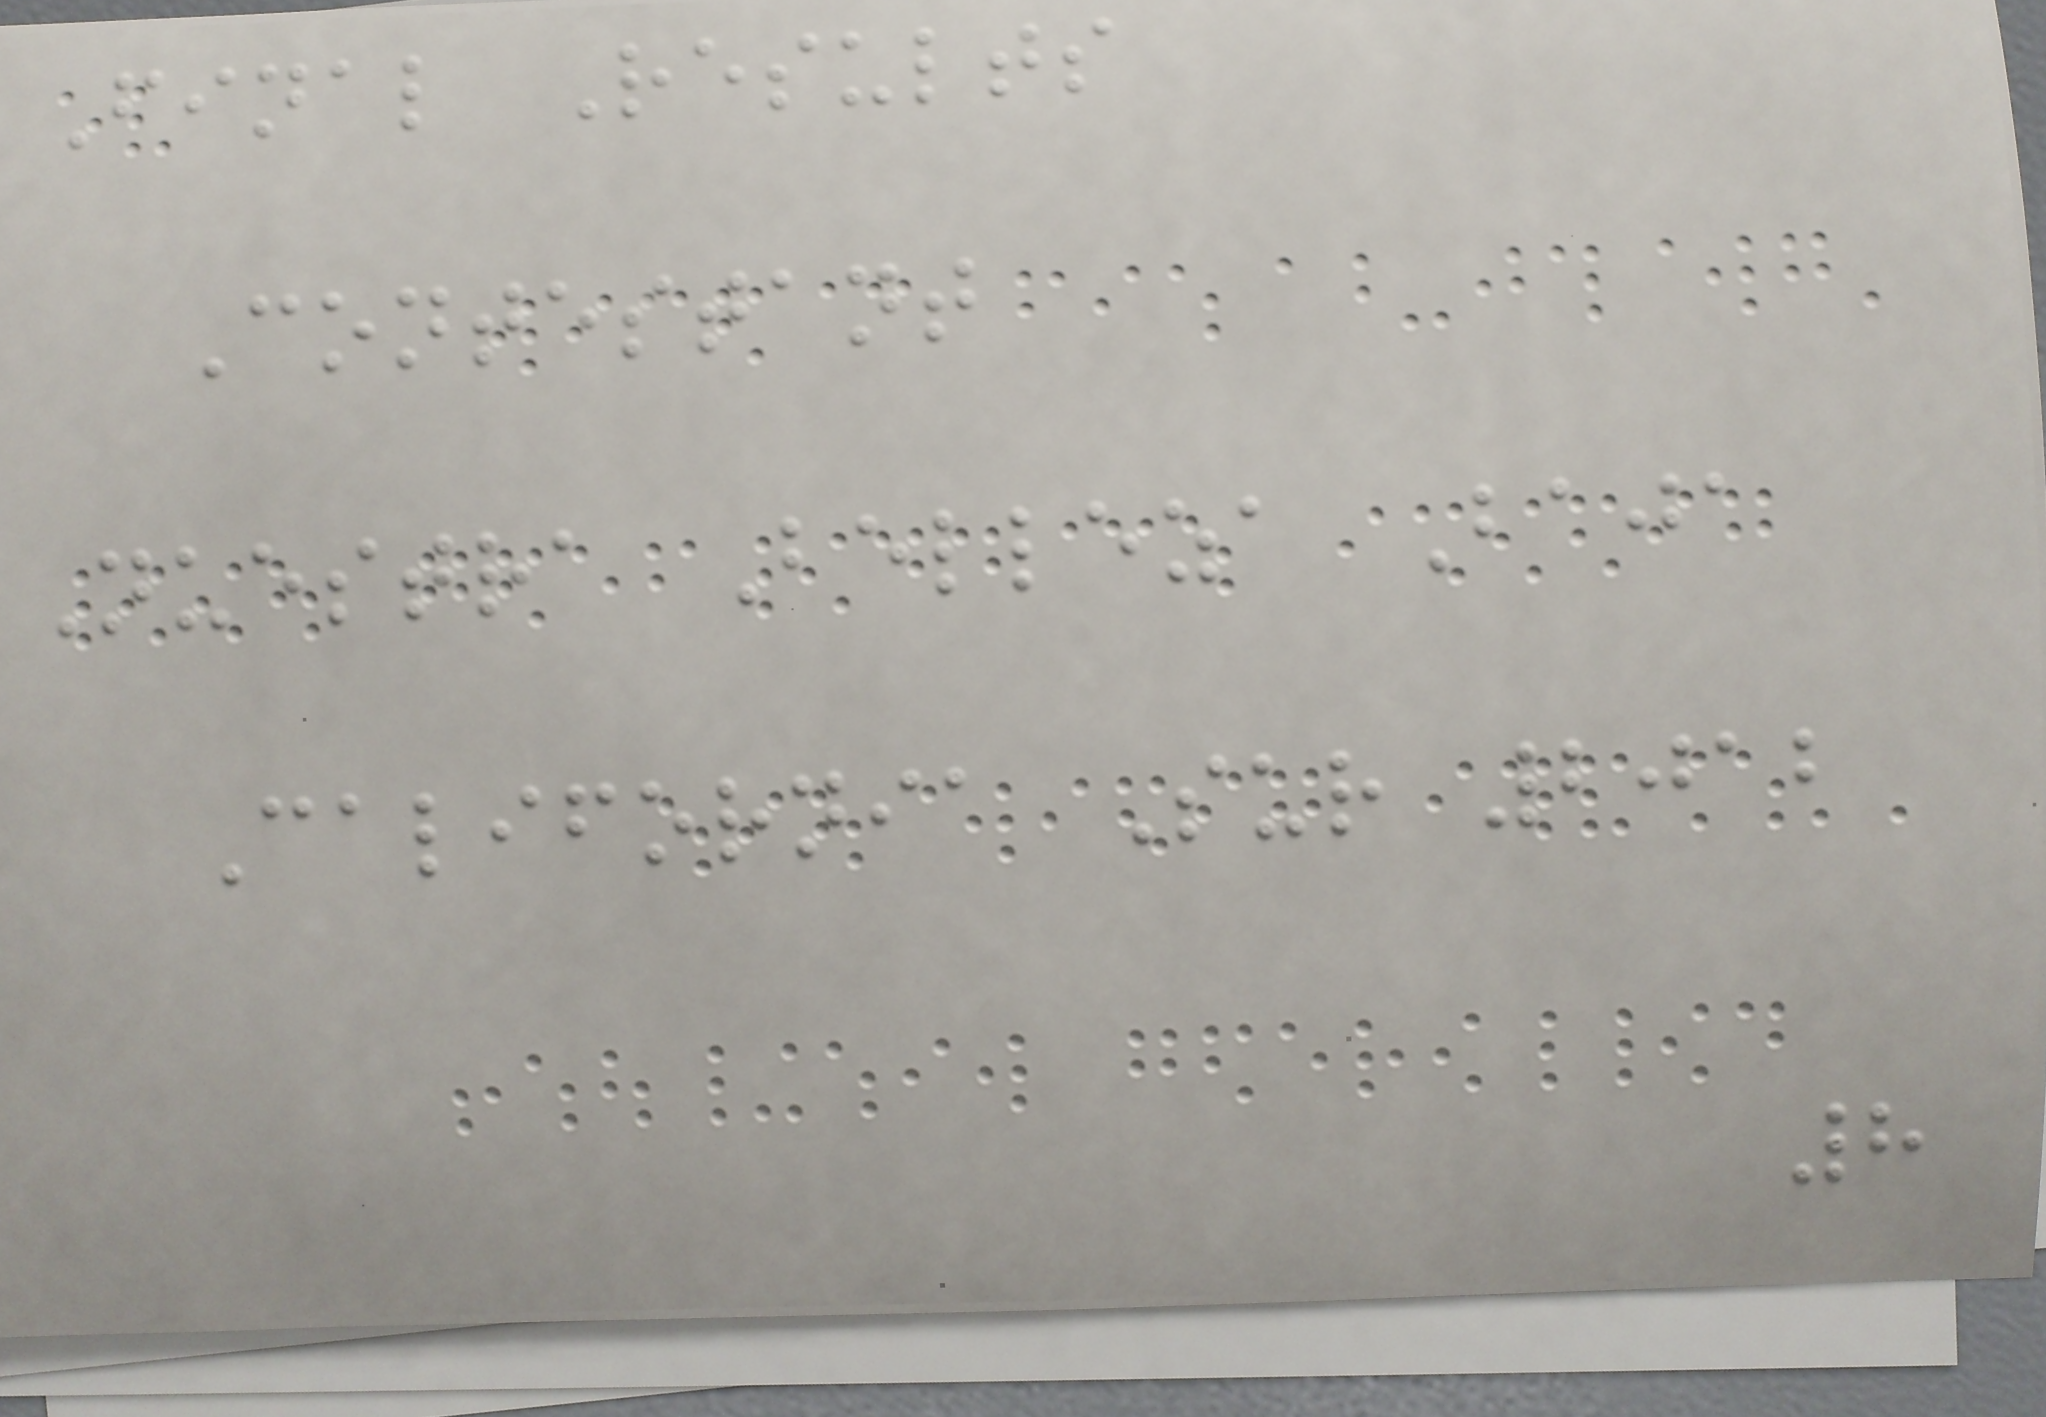Final Results
Contestant
Nuestra Belleza Baja
California Sur 2012
8
